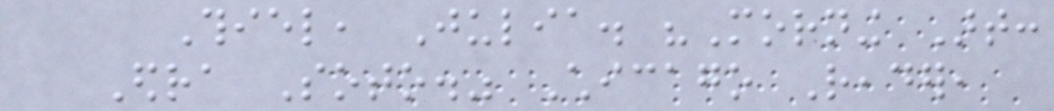Thiel, Julia. "Morning Art:
Edra Soto." Chicago Reader,
